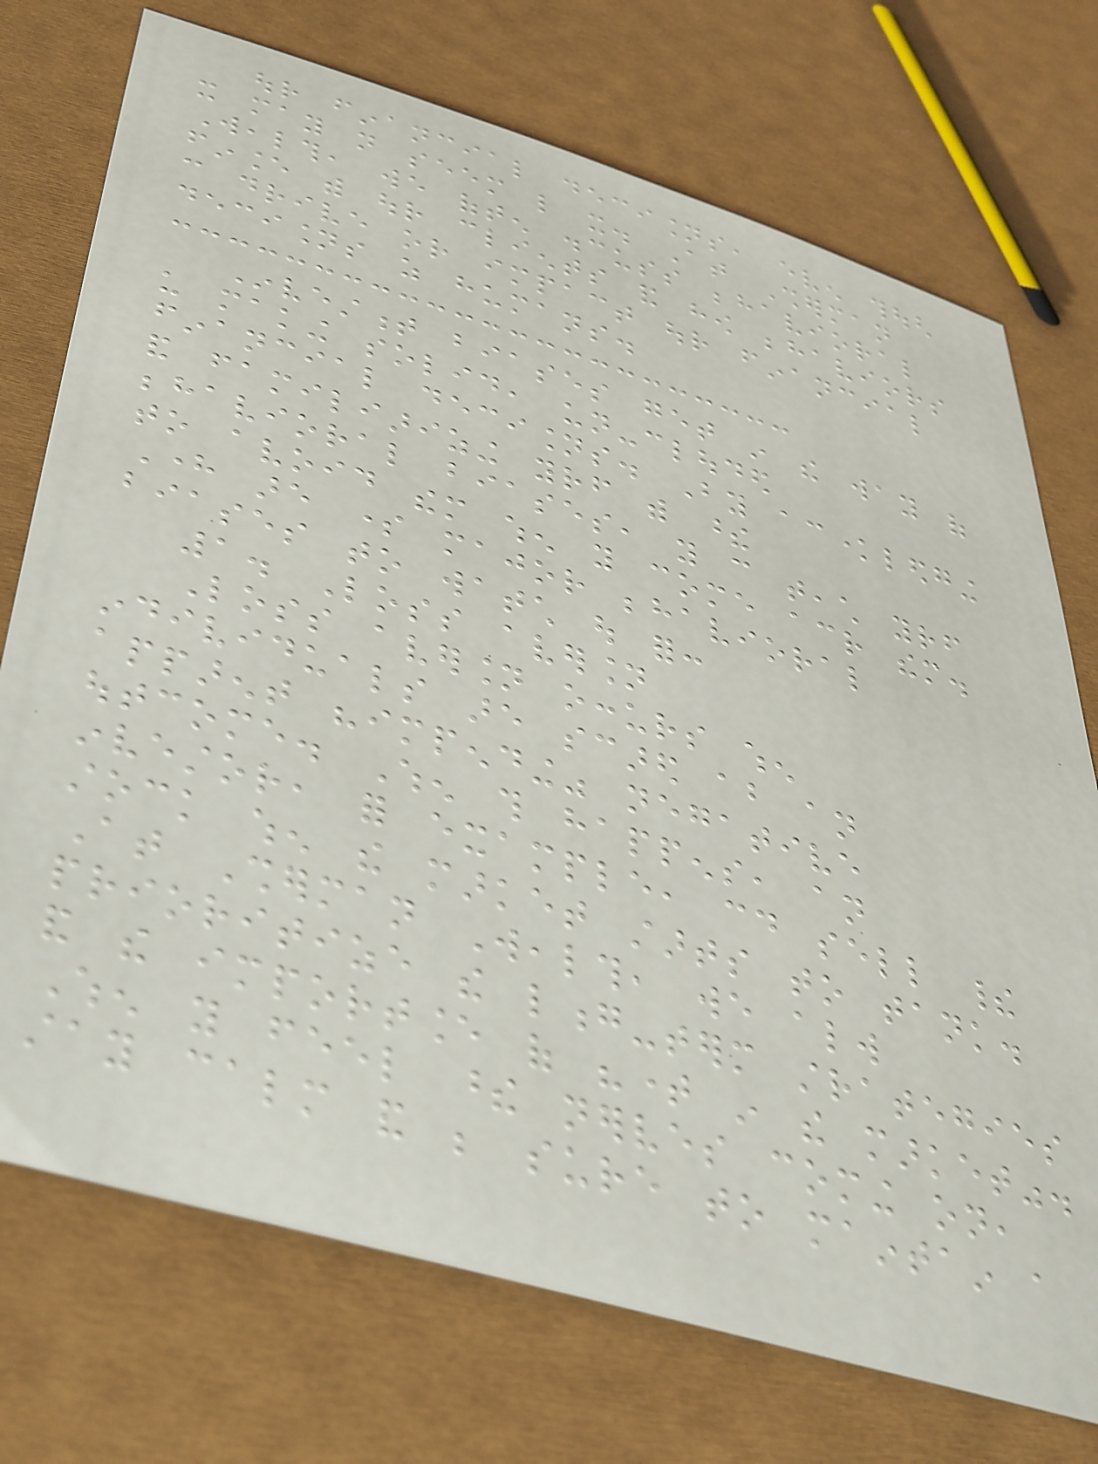our financial decisions, even though
it may not seem like it. At Sherman
Wealth, we often discuss behavioral
finance with our clients and how behaviors
can drive or impact our financial
decisions as humans.
Investment biases get in the way of
us making solid, un-clouded
financial decisions. By acknowledging
and familiarizing yourself with these
behavioral biases, you can teach yourself
to avoid them when you come across them.
Here are some major behavioral
biases to watch out for:
1. Loss aversion
Loss aversion occurs when
individuals are scared about an
apparent "impending" negative
outcome. When this happens, an
investor, for example, could sell their
stock when the market starts to tank.
At Sherman Wealth, we always
prioritize the long-term strategies
and the importance of "time in the market".
When you feel these nerves coming on,
stay calm and be sure to maintain a
